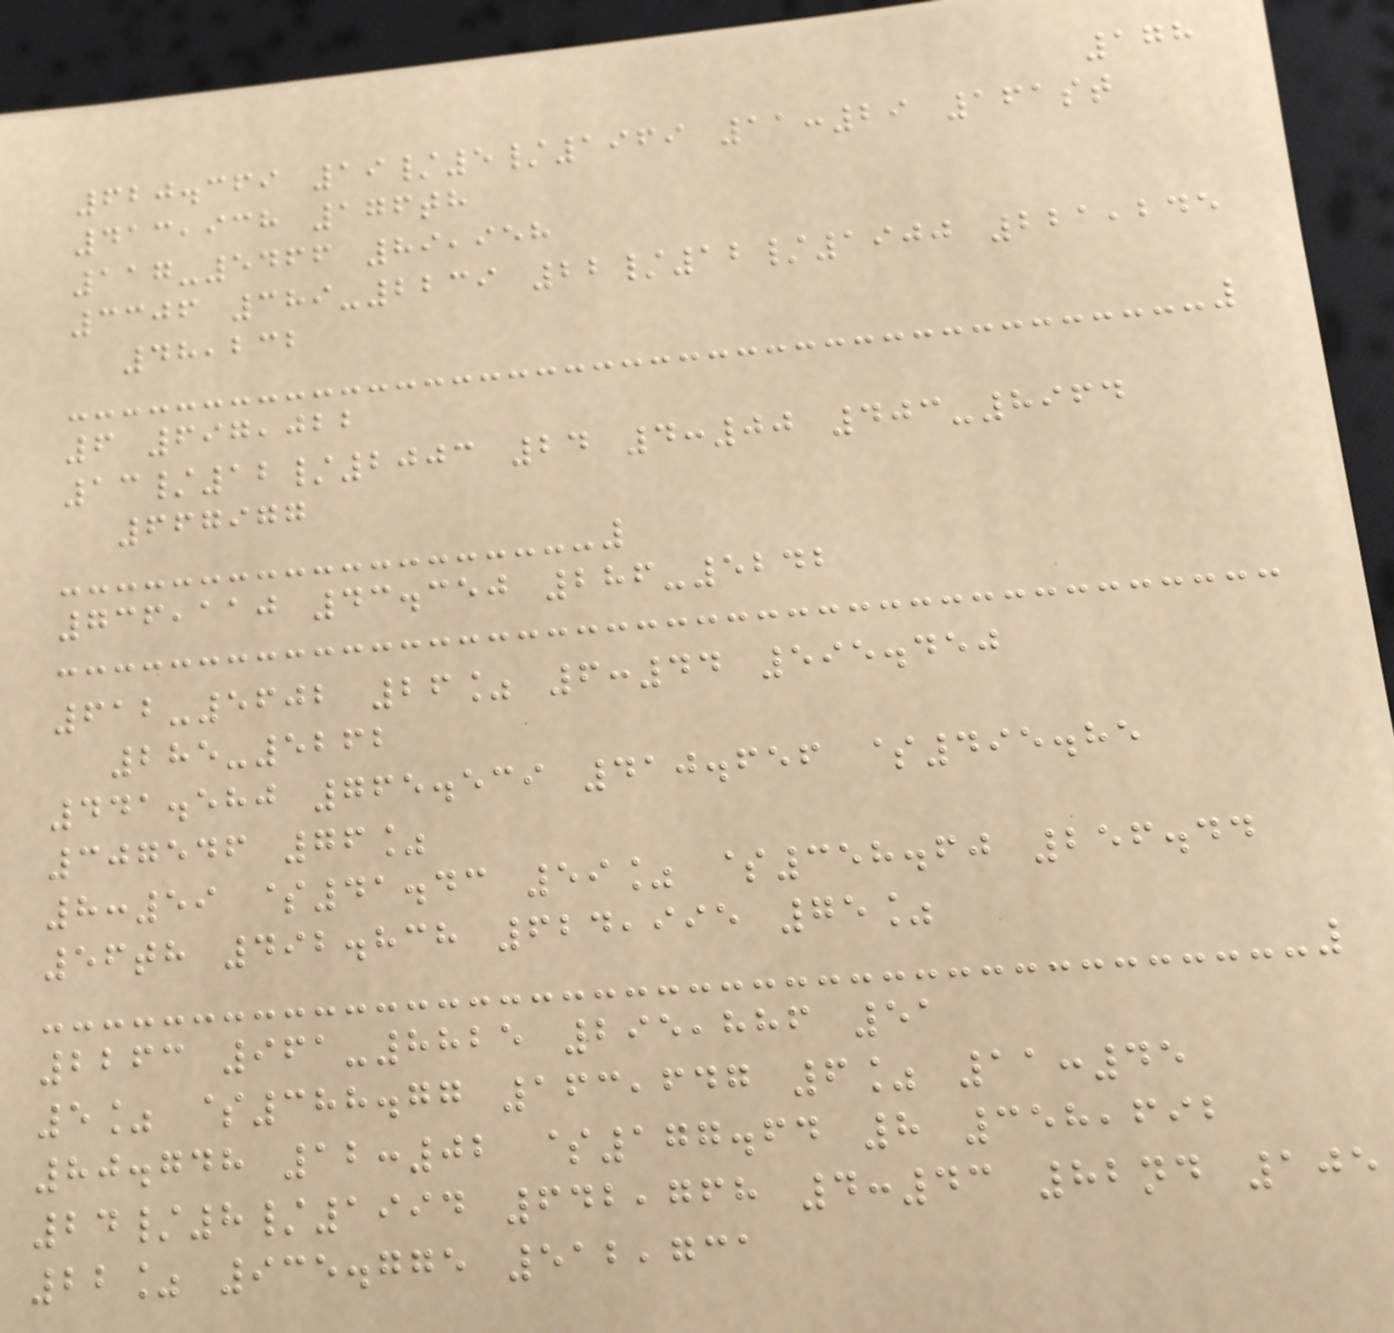178
620.369 19/5/1969 11:29 161st
413,938 176th
117-5466 89,958
3306 389-2239 22/12/1900 221,245
48,232
6 697,022
13/12/2003 24 4:00 403-8964
667977
736,110 43.350 286-5242
612-5602 26% 6:44 595.450
285-5262
441.580 765.539 410.656 $495.85
307546 76%
8:59 $41.43 59% $358.60 256.44
56th 492.838 624,995 75%
2263 961-8825 295,886 51
5% $388.77 163,647 6% 11:45
80.748 12:02 $177.64 8 358,692
24/8/1994 642,768 4:43 82nd 105
22% 935.775 512,731
